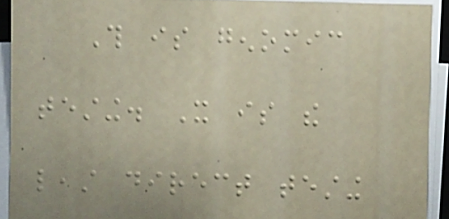This is genomic
testing. It is the
least direct testing
